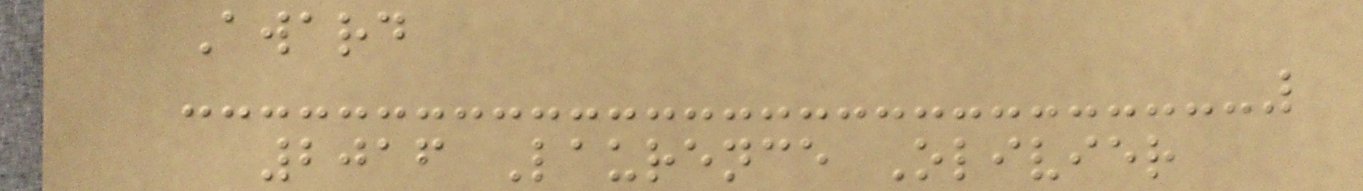Award
2016 Laurence Olivier
